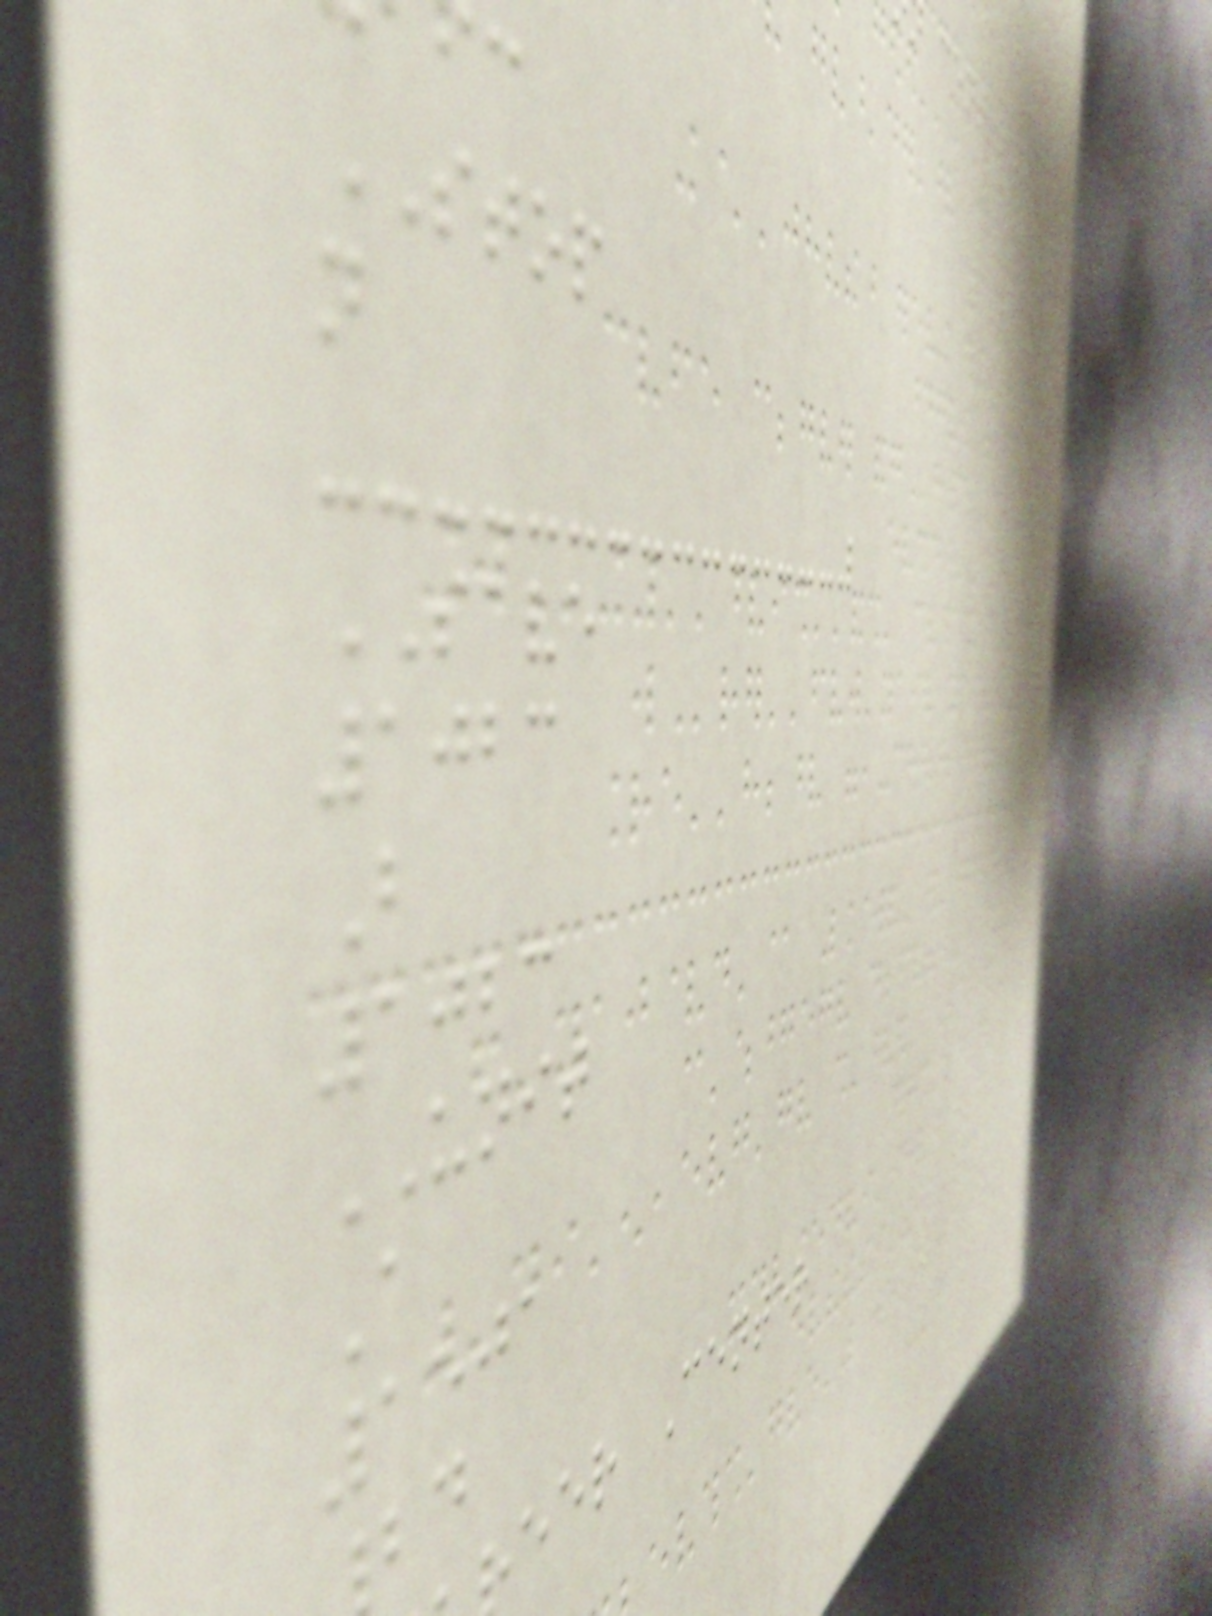STOP
n
SAVE
1023
B
1023
UNIT
A
1501
eer Center
